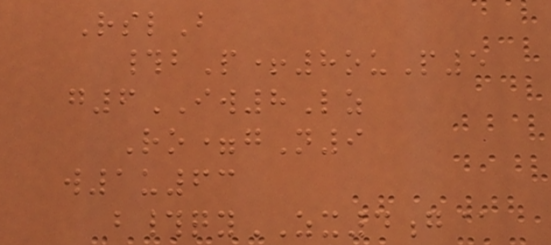RslB
#bP+8ouP5
g6IW8Lz
Ro=gN9
w1u63
b#qyZX4g@
